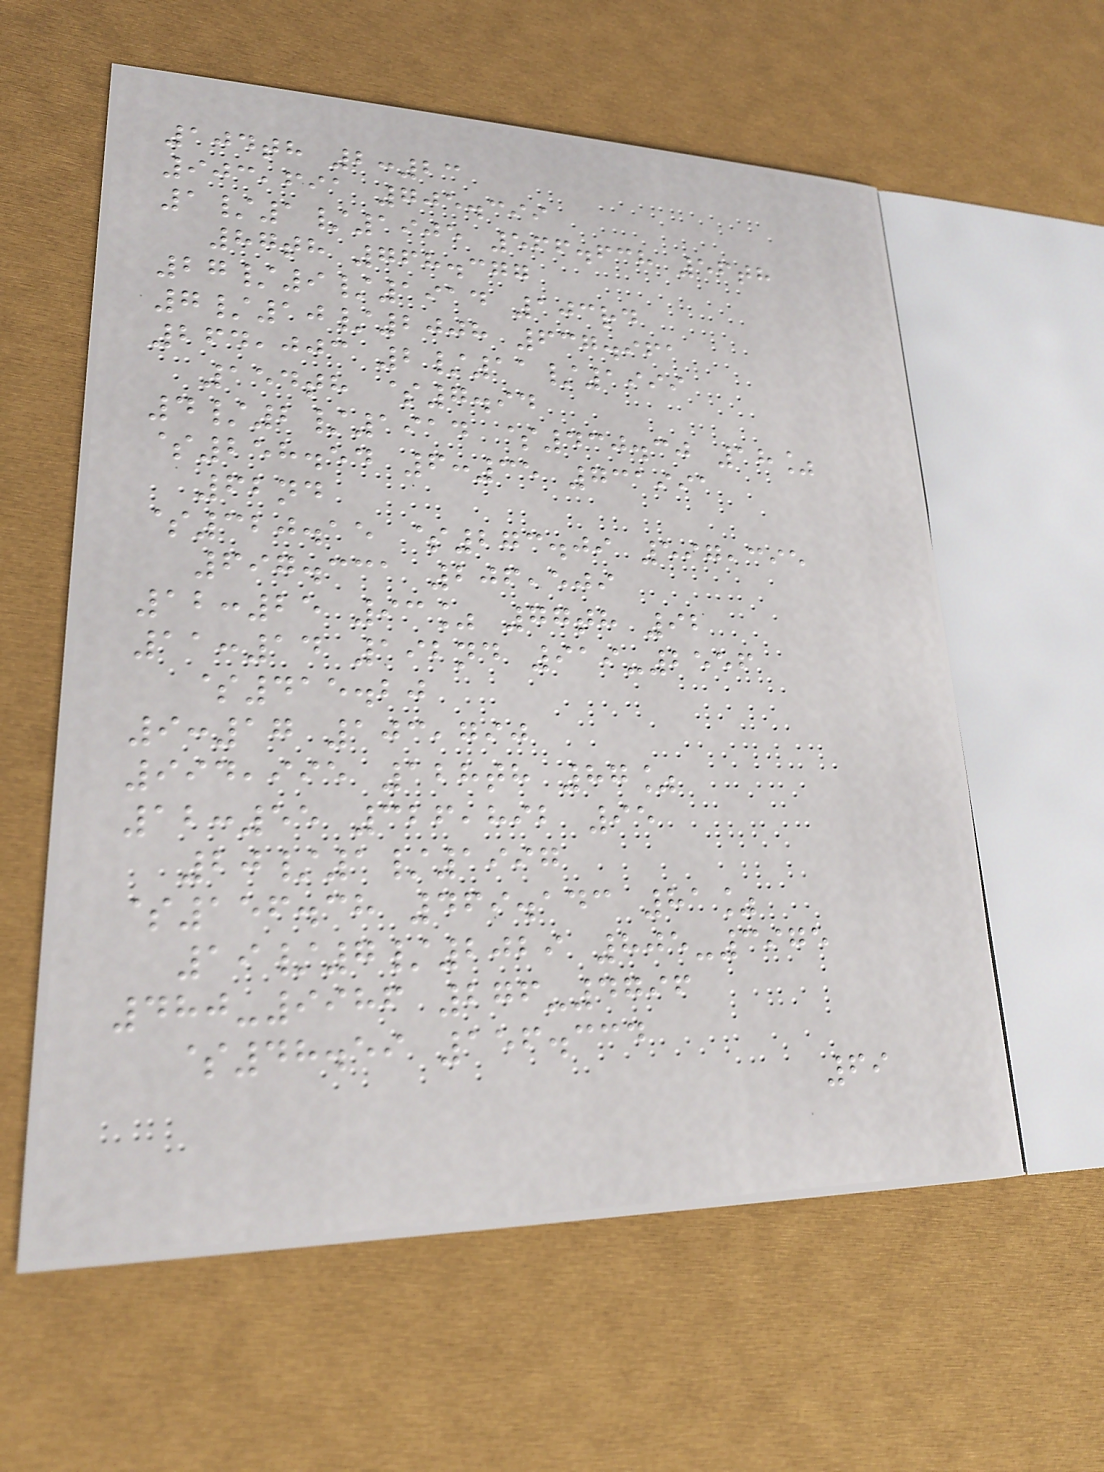104th 2:23
903,691 705.399
1/1/1905 566.638 56th
87th 768.377
27/9/1914 103rd
7/10/2008 637.961
264,003 2/11/1999
154th $7.94
4/2/1914 $430.30 18%
$258.54 6:35 731991
62nd
$320.15 $273.09 597,395
697.331 206,509
12:25 93% 77th 92
11:14 192nd 919-2556
$415.20
9:17 103,790
994,995 128th 87%
12:55 326,892 95
20/1/1997
$156.38 469.143 81%
19/7/2029 805-3975
480-9986 276-4796
$48.59 156.334
69
